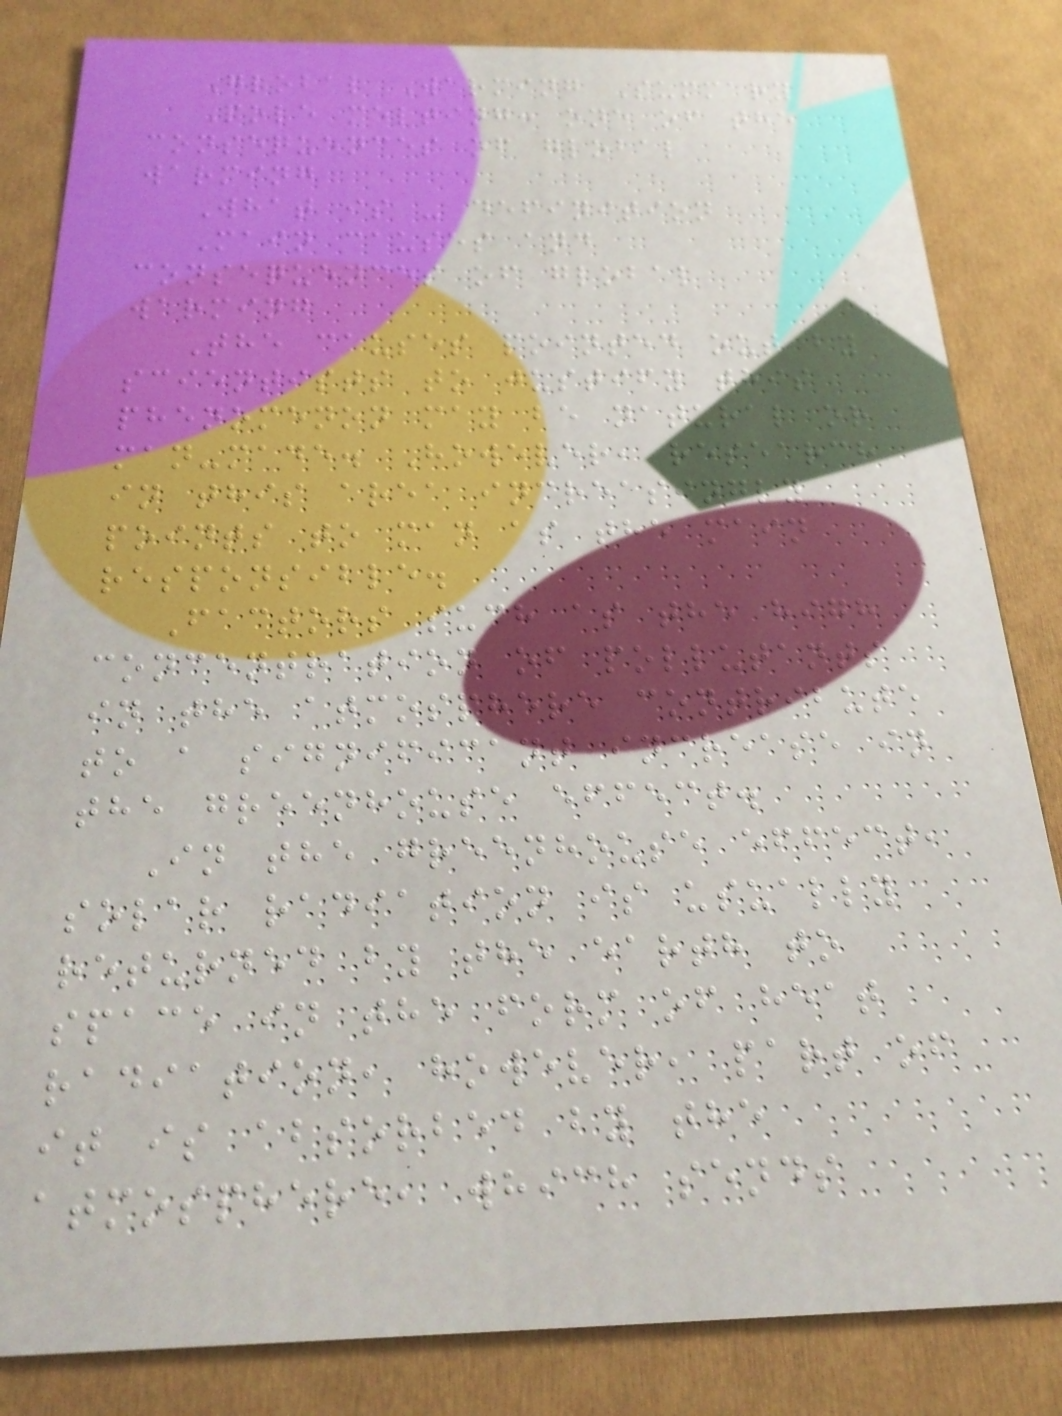Global Warming Summary
Pole melting: one of the
consequences of global
warming
What is - definition
Main causes and
consequences of global
warming
The causes pointed out by
scientists to justify this
phenomenon may be natural or
man-made. However, research
in this area increasingly
points to man as the main
responsible.
Factors such as the high
concentration of pollutants
in the atmosphere contribute
to a significant increase in
the greenhouse effect.
In the greenhouse effect,
solar radiation is usually
returned by the earth to
space in the form of heat
radiation, however, part of
it is absorbed by the
atmosphere, which sends
